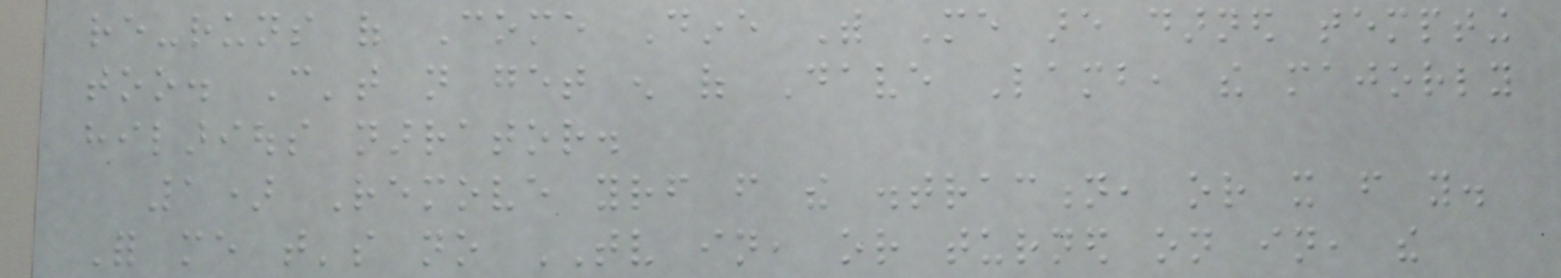re-runs of Come Dine With Me are darned tempting
too. Can't not get enough of Dave Lamb, the majorly
hilarious narrator.
1) Remove yourself from the distraction, or it from you.
For me that's no TV in, or turned on in, the
